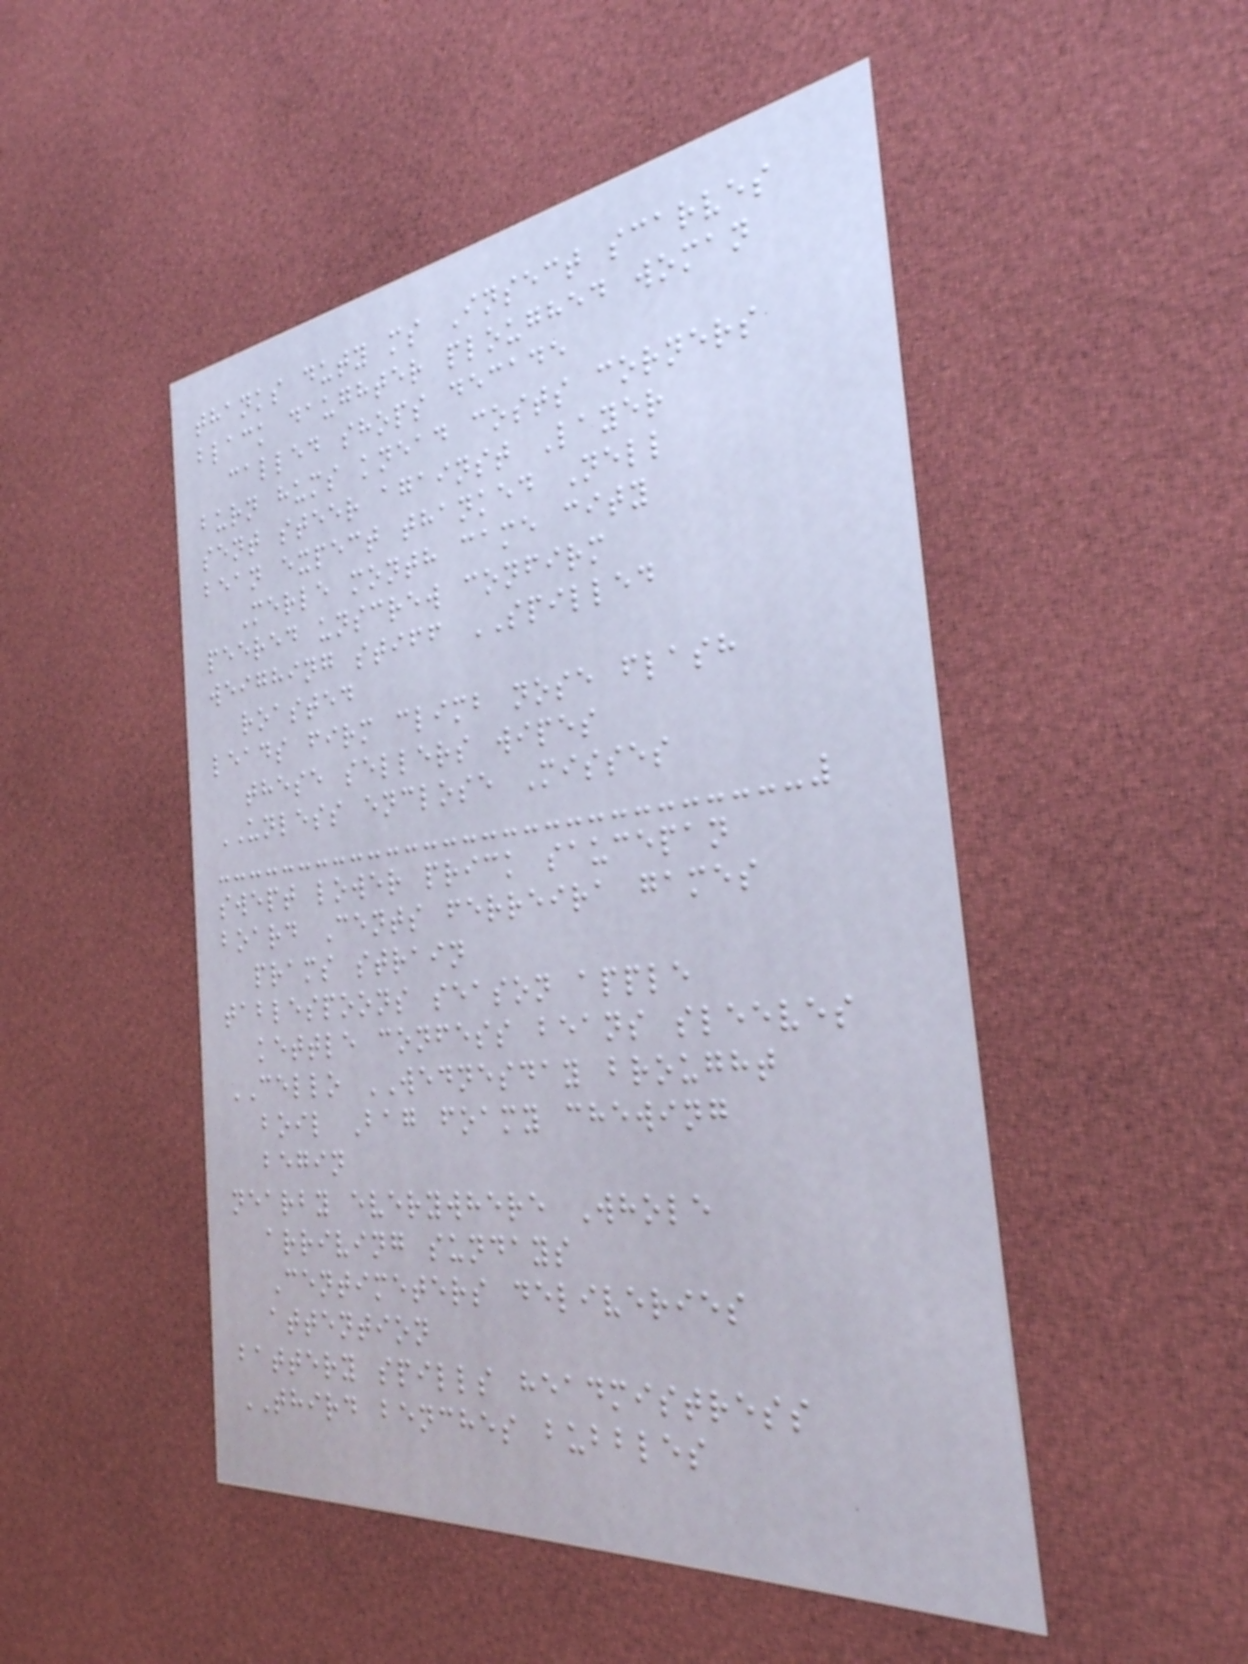thanks duty ms Insect scarves
black daughter ploughed woman
called shops decade
burn hums knead costs corners
sent steer against Layer
bean expect thanked Nell
Merle month came city
peered unscrew confirm
weighing stiff SPILLED
roasted
leads firm climb nose flash
these sellers wipes
UNLESS enclose Misses
swept lower prick saucepan
board Cents ferreira games
prams strain
tablespoons season apple
kettle confess beans sleeves
CELLO WEDNESDAY brought
boil Bag foamy chewing
begin
nearby everywhere Whole
arriving sundays
Centimeters deliveries
attention
battery spills headmistress
THIRD benches bubbles
